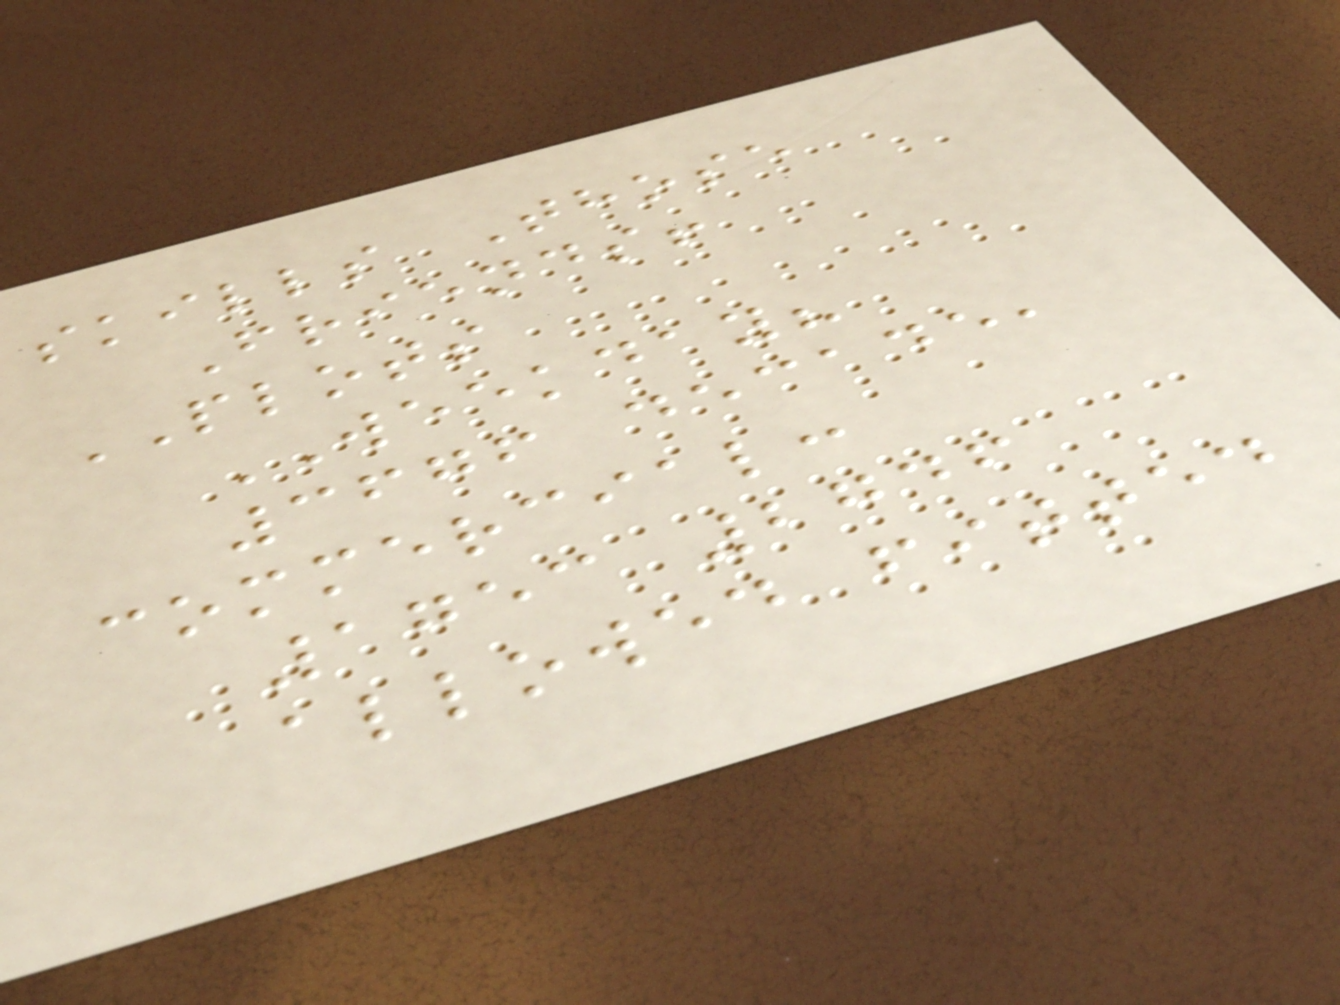skills Those
Friends!
PLOTS
WEEKDAY?
3676 decade,
commercial:
1753 2746
allowed fitted
